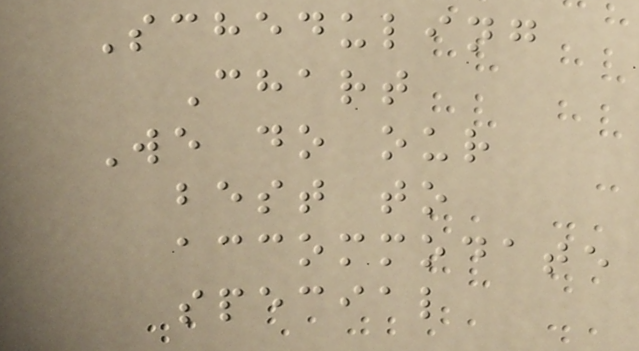Scheduling
Chart
We do our
best to
accommodate
special
